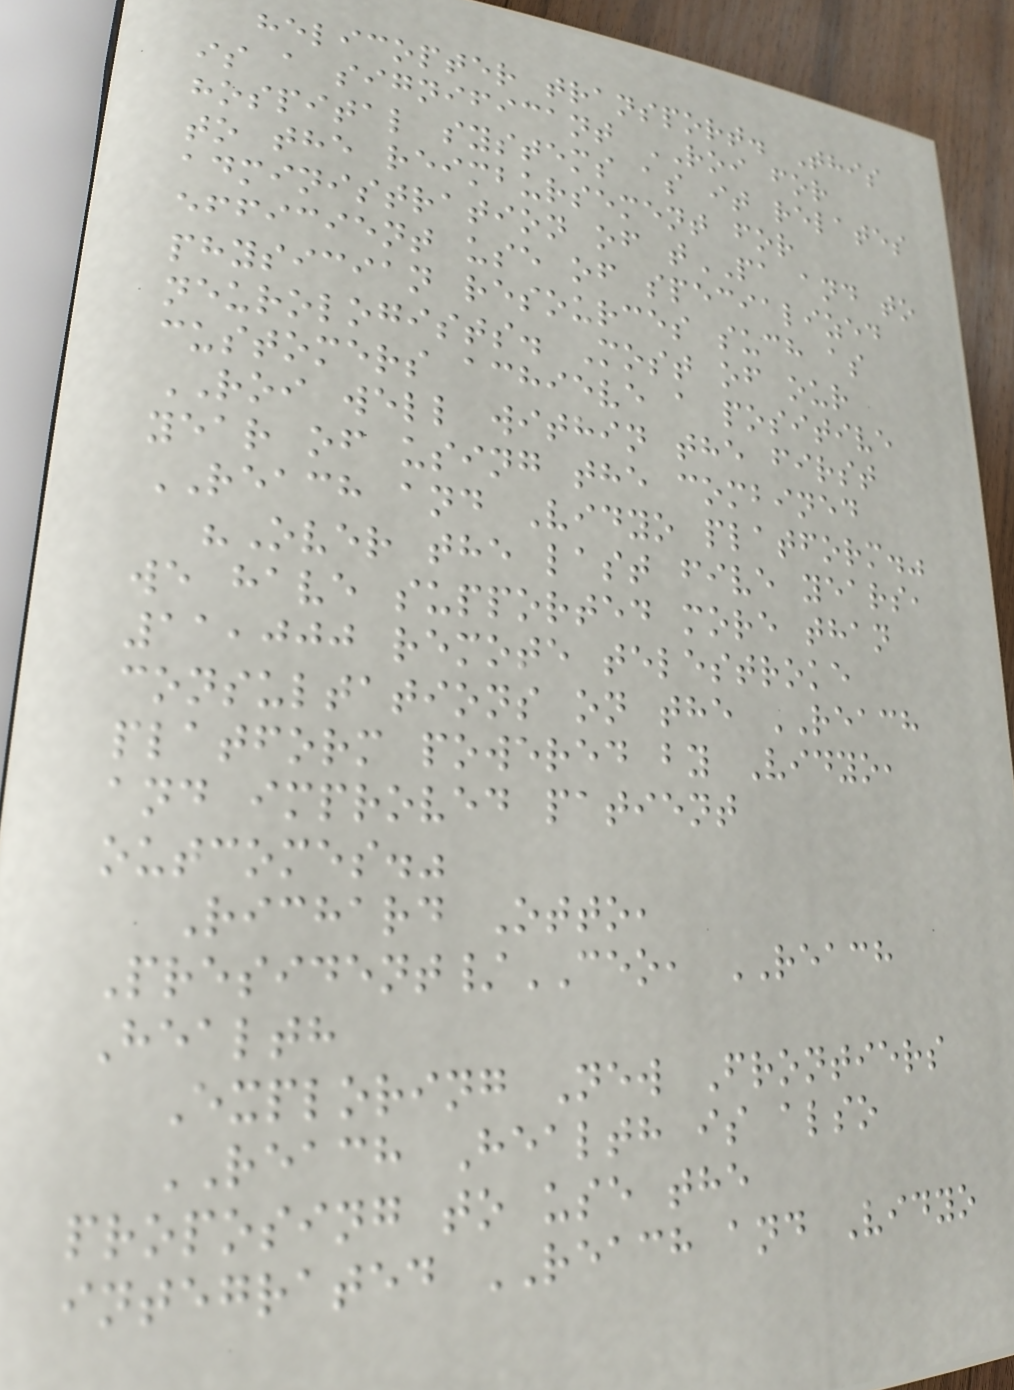helicopter transport. This
is a significant ROI for
hospital systems as it relates
to the reimbursement for
administration of tPA and to
efficient use of specialized
physician resources such as
neurologists. Most of our
customers achieve a positive
ROI well within the first
year of using the combined
REACH and Vidyo platform."
"Over the last five years,
we have supported more than
11,000 remote telestroke
consultations on the REACH
platform powered by Vidyo,
and improved patient
outcomes."
Richard Otto,
President/CEO, REACH
Health
Exploring New Frontiers
REACH Health is also
proposing to use the
integrated REACH and Vidyo
